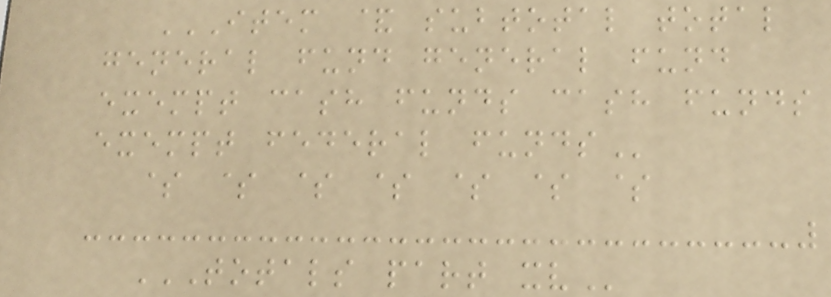ITEM & SUBTOTAL TOTAL
GENERAL FUND GENERAL FUND
EXEMPT CASH FUNDS CASH FUNDS
EXEMPT FEDERAL FUNDS
$ $ $ $ $ $ $
TOTALS PART XV
